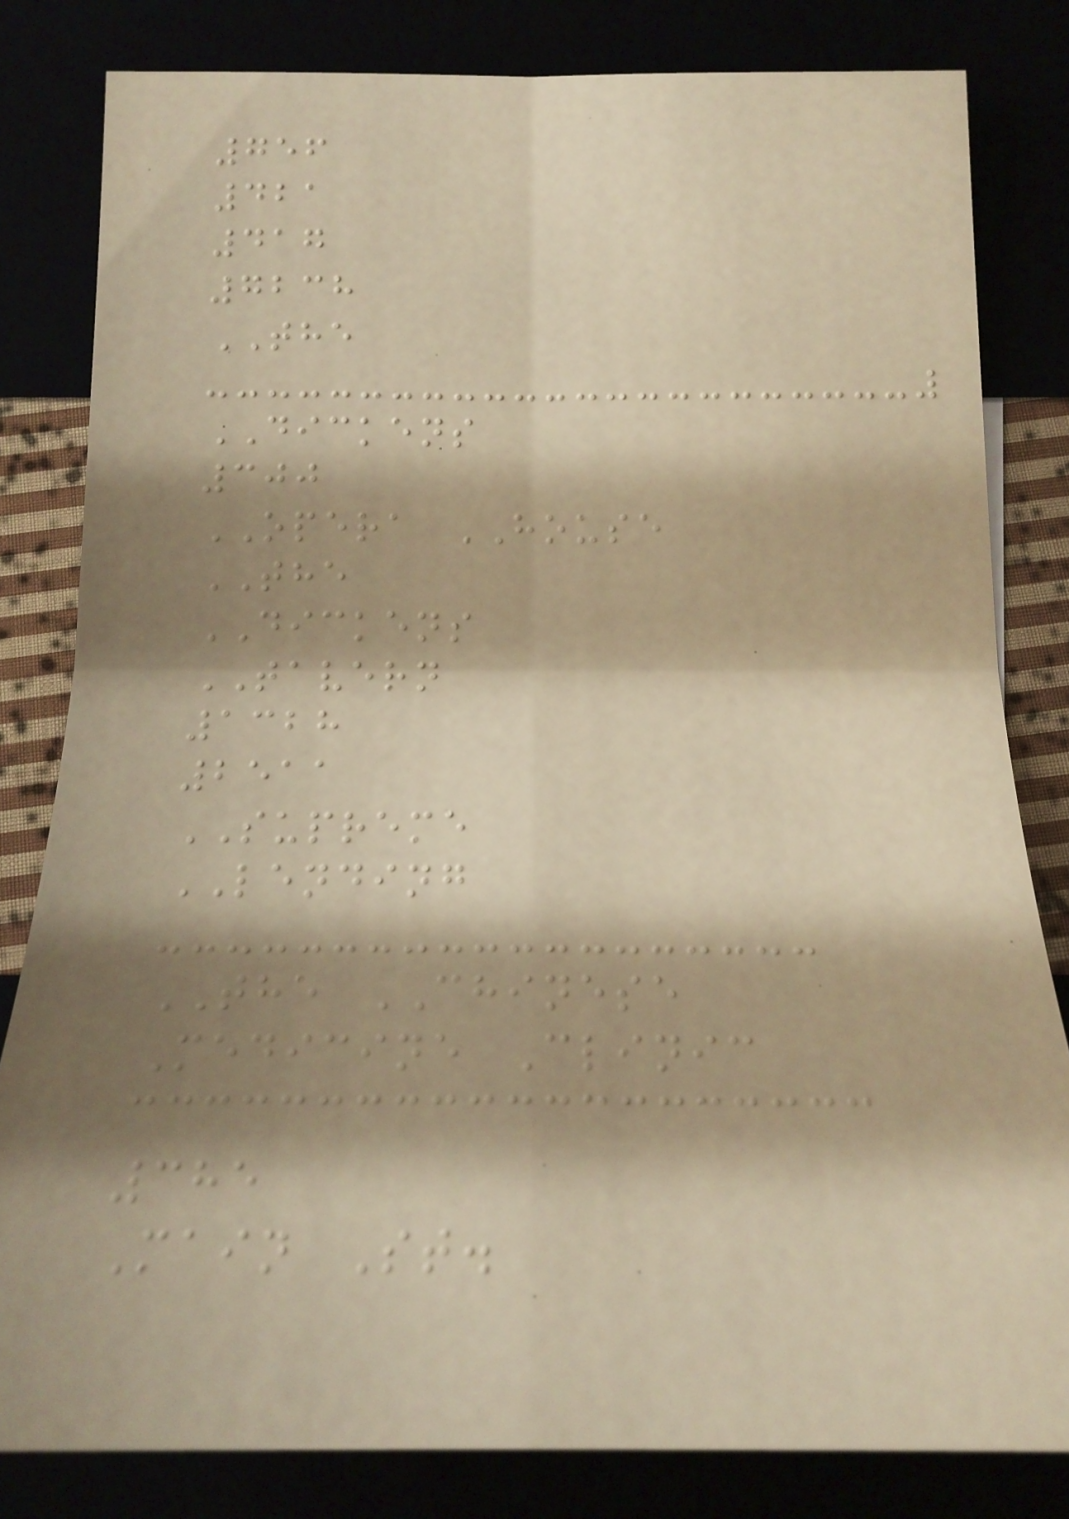756
421
417
7238
THE
DICKENS
300
OPERA HOUSE
THE
DICKENS
TAVERN
1328
2511
SUPREME
LENDING
THE CHINESE
Medicine Clinic
385
Main St.
